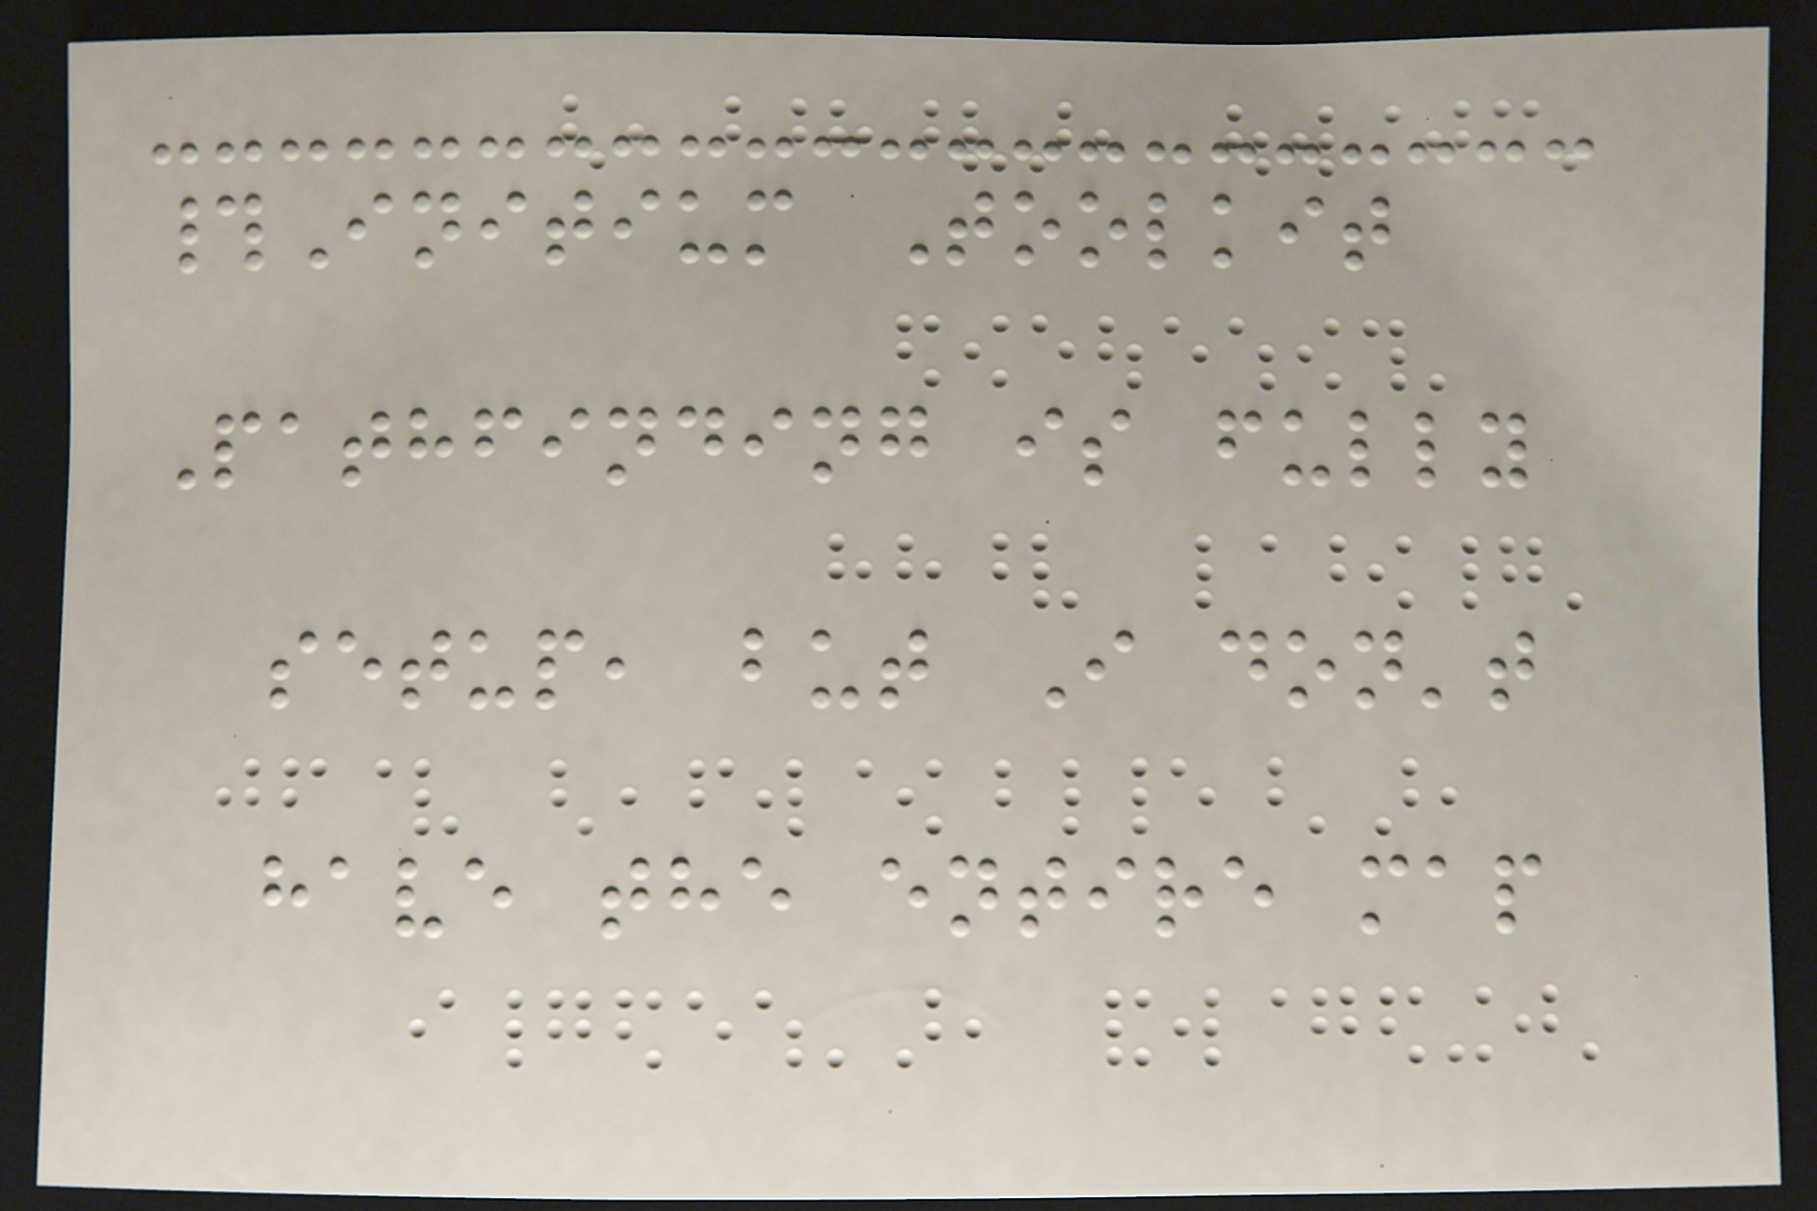#Initium Toolkit
Pathfinding is fully
setup, but I don't
have the entire map
